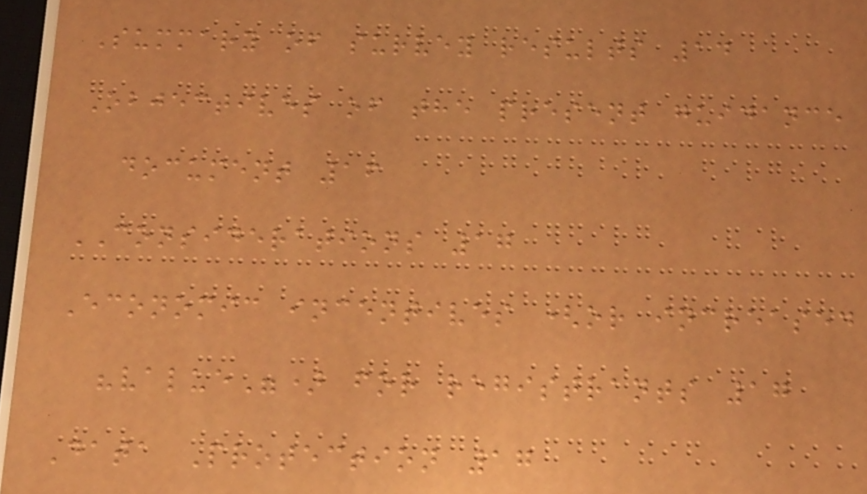Summary of survey results 14
Objectives of the present guidance
document 16
CONSIDERATIONS 17
Economic incentives (or increased
"value") for registrants 17
Data Protection 17
